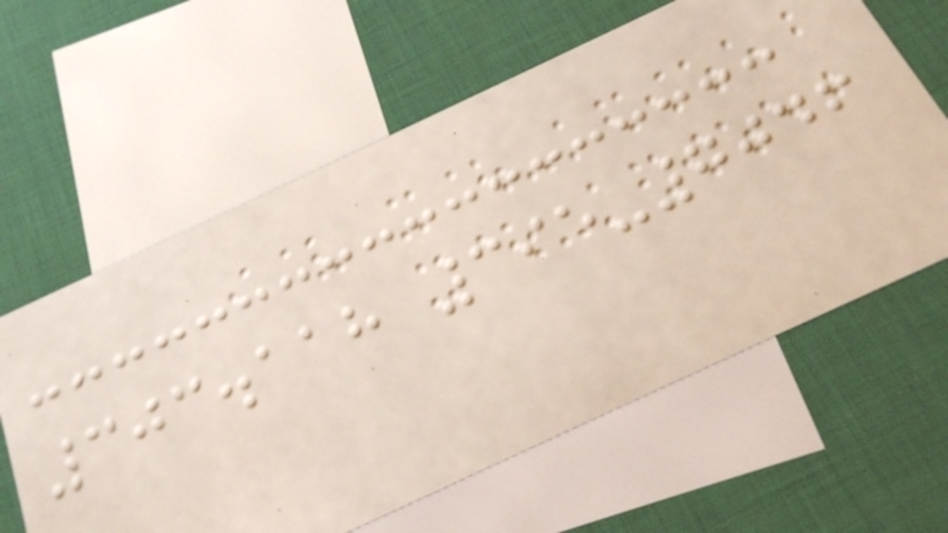303.118 395-7046
